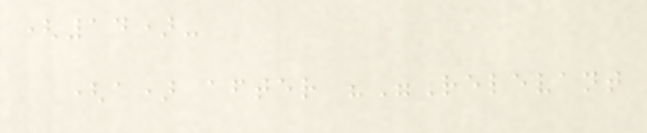(14)-
(a) after ""Relevant
